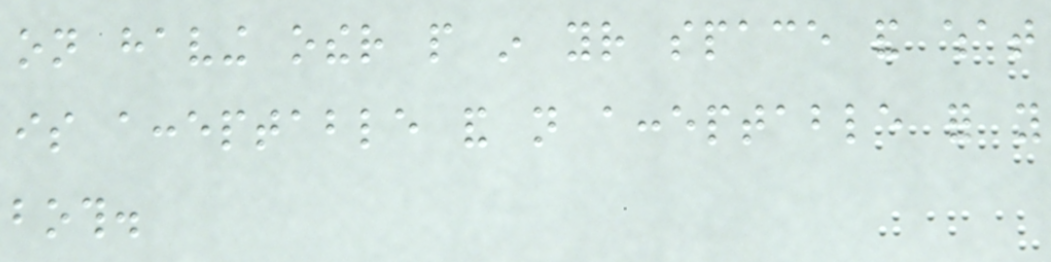on having other people in your space and what
is acceptable and not acceptable for you
both.
